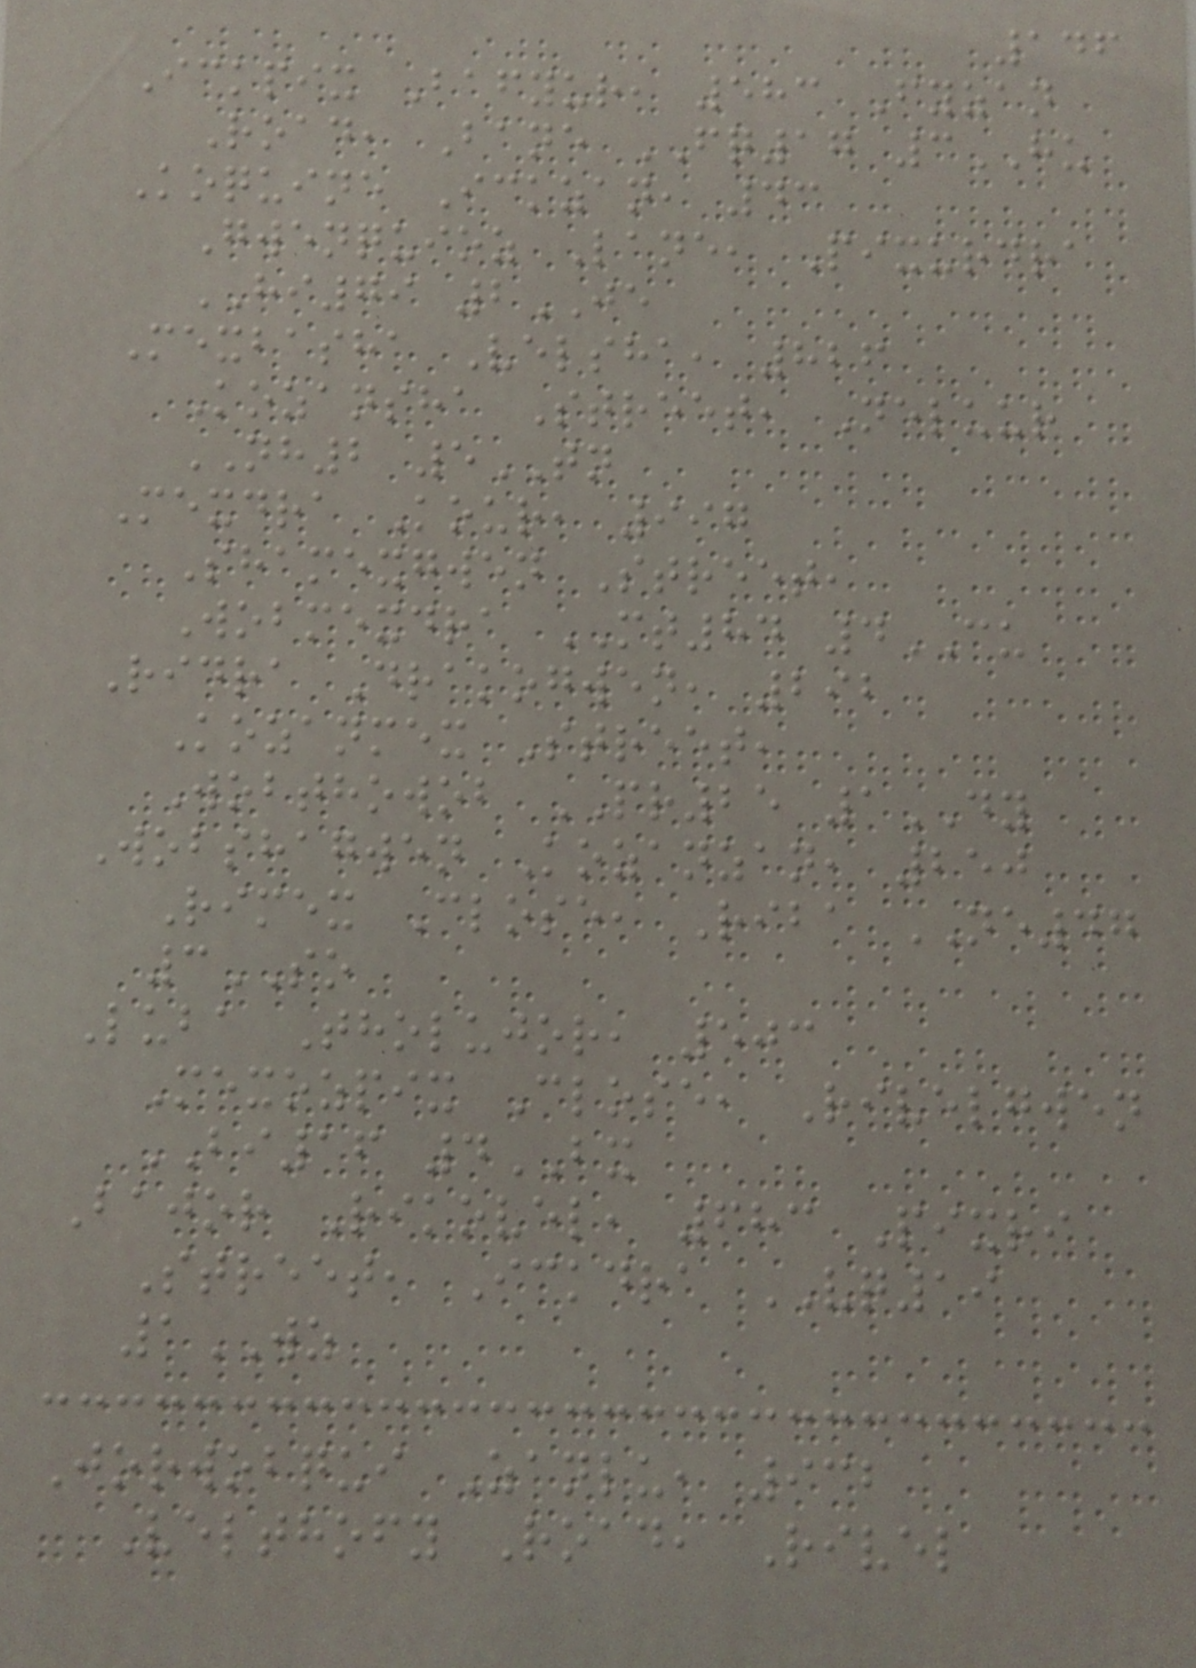146
Ickpix Bafyur, 583 Fyzan
Road, Bane FQ17 3HU
Koquine Ickzan, 43
Gwenquioz Lane, Pixurdra
HI79 2JE
Mexbasha Velsha, 826
Kozansha Street, Neluur
NH2 5TN
Mexdra Kour, 997
Shamexgwen Street,
Wobmexdra MT84 4CU
Ridra Drakogwen, 292
Kozanmex Street,
Wobthowob PR25 1DY
Wobshagwen Kozanzan, 250
Rimex Close, Riba NE47
3SO
Luba Tholujor, 503
Mexozpix Close, Rivelgwen
BI16 4BX
Bajor Rikovel, 683 Pixri
Street, Ickdra VQ19
1WZ
Jorwobqui Zanlu, 932
Velthofy Road, Rivel
